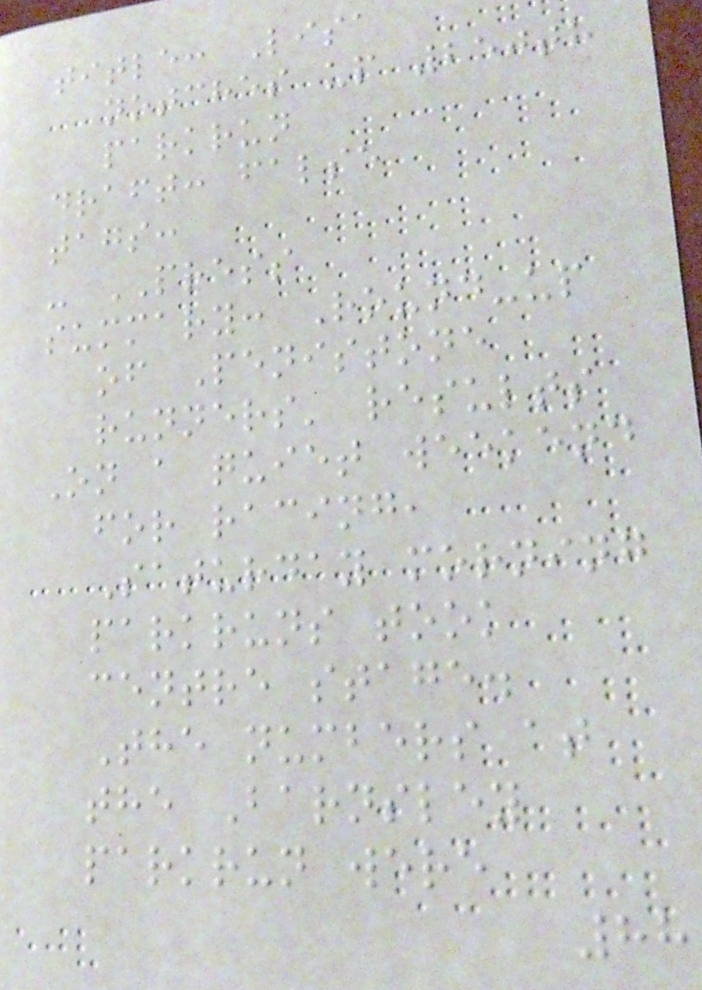title: Lisa
notches up 250th
parkrun
draft: false
tags:
- PRESS
summary: Round-up
of Penistone
runners' results
On a quiet weekend
for racing,
Saturday morning
parkruns took
centre stage.
The numbers at
the Barnsley
parkrun were
88
